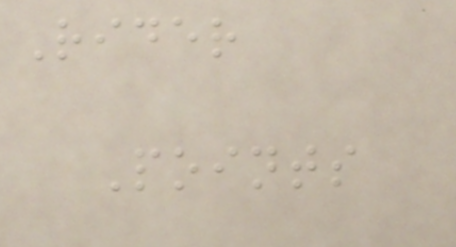Rider
Points
